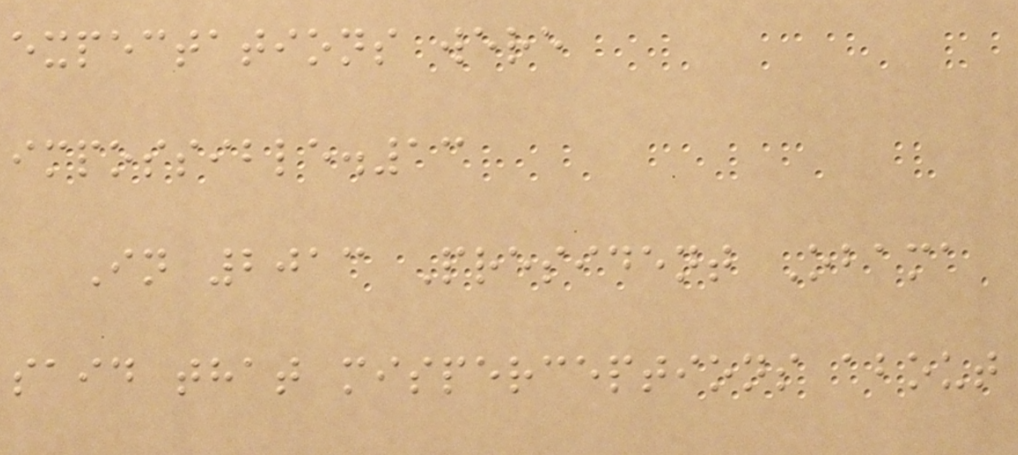expectations were
impossible.13
In 2013 President Obama
said that misperceptions about
